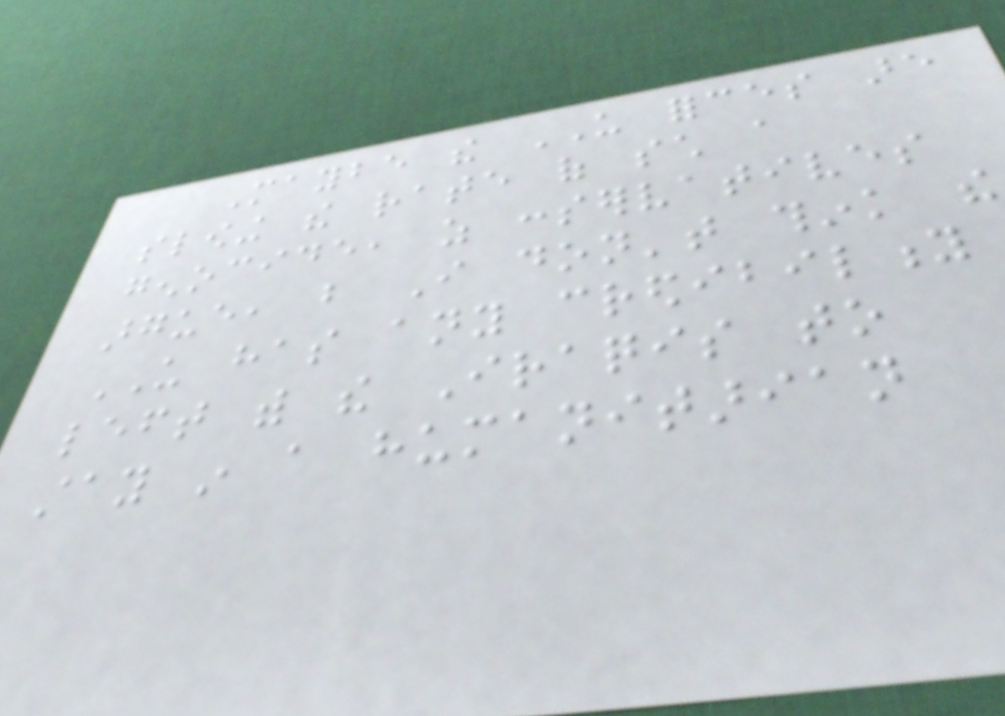Maybe the US forces are
slowing the rate of such a
genocide, as conservatives
argue, but I don't think the
US has any credibility
left with the Iraqis to
stay in a humanitarian
